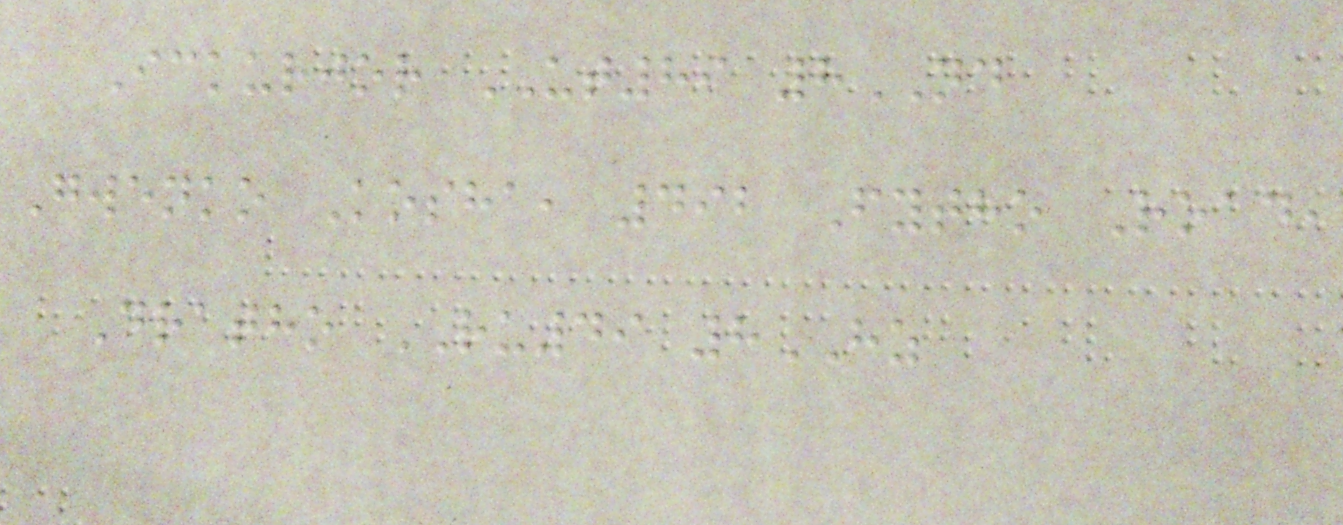Ickurjor UT89 8ND
Gwenko Kosha, 492 Fytho Road,
Dratho RU49 8HZ
